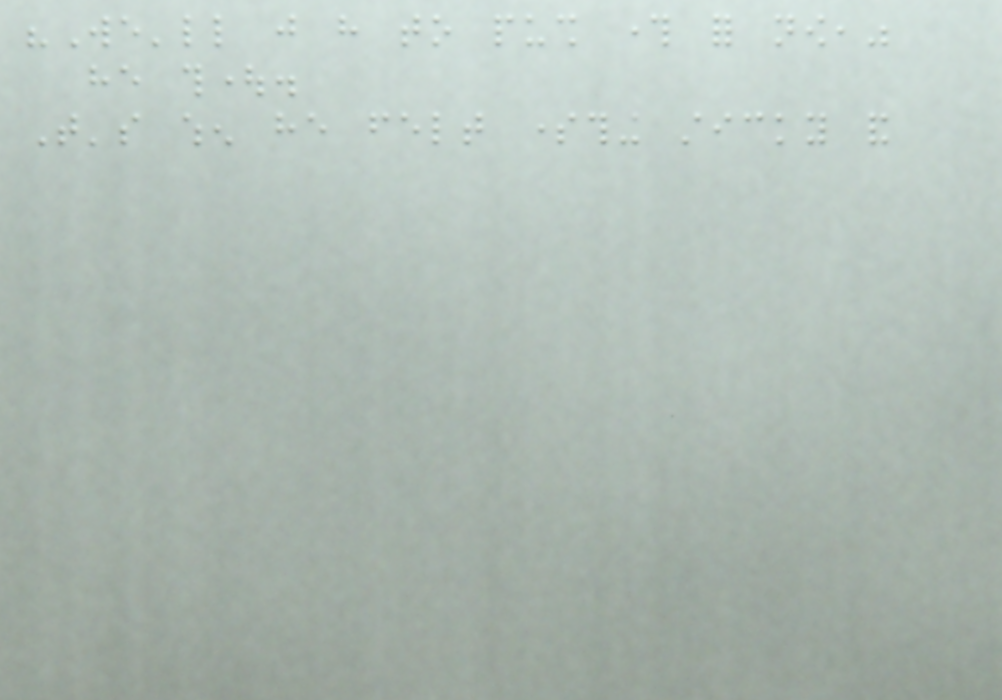"We'll just have to push through for now,"
he thought.
That's when he felt something sticky and
